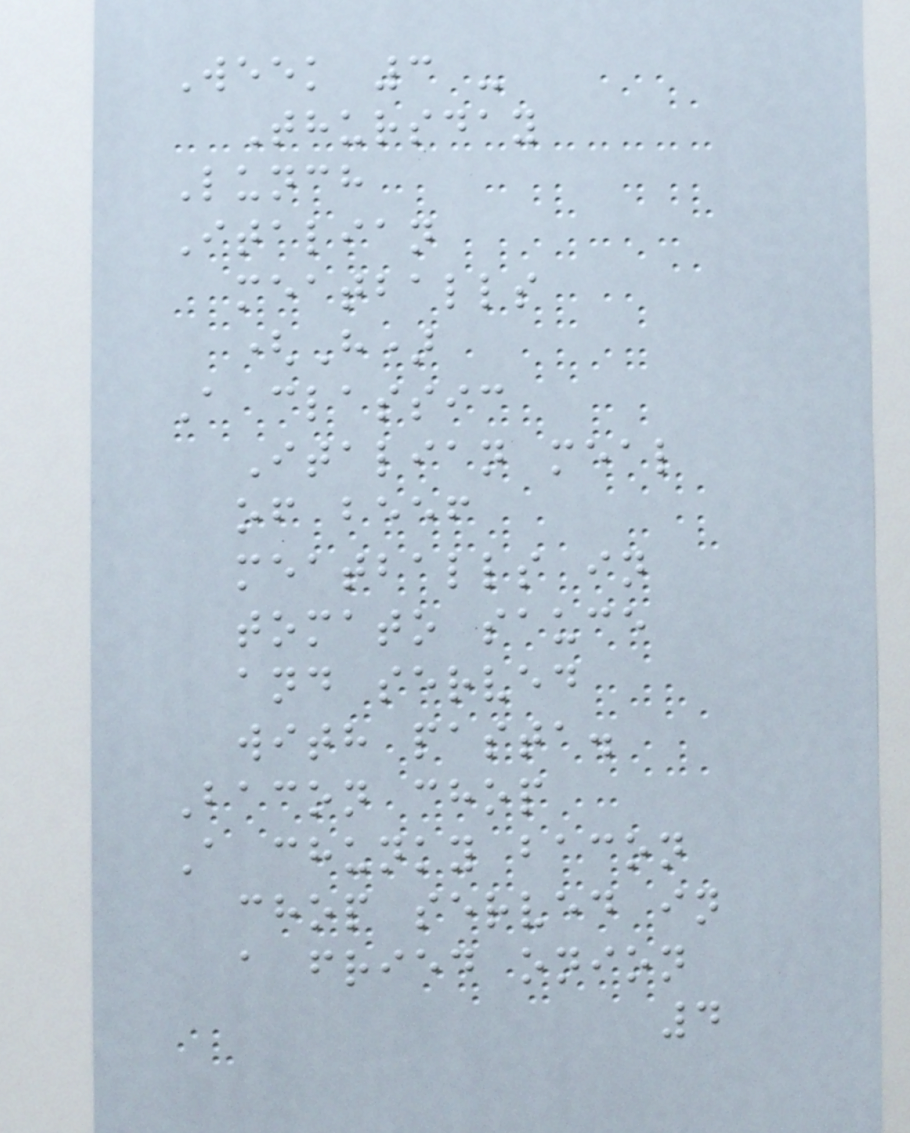Week 3 -
Thursday
Lunch
Italian
meatballs
(H)
A classic
Italian meal
of beef
meatballs in
tomato sauce
and served
with pasta.
Bacon chop
A chunky bacon
chop served in
a fried onion
4
